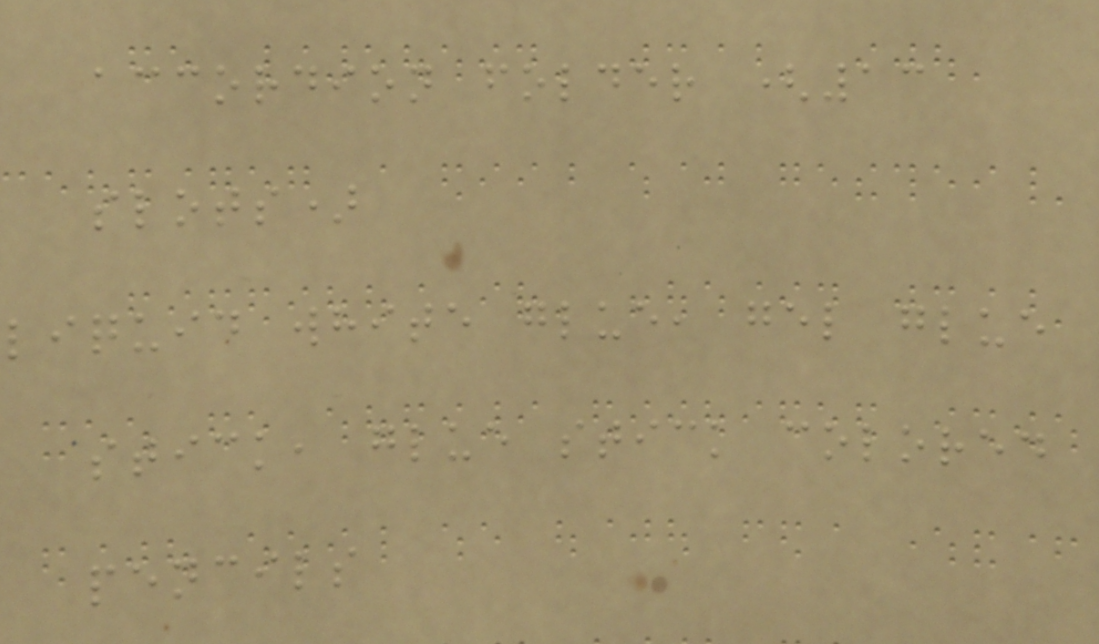accordion folder (13
slots)
liquid white glue, gel glue
stick, glue stick colored
pencils
